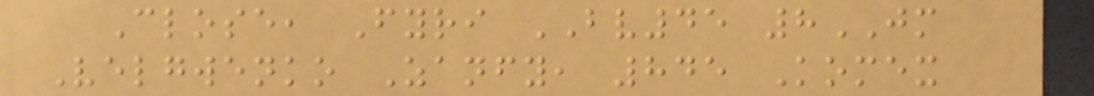Close, Fyri BV45 8JM
Velgwenko Zanfy, 845 Komex
